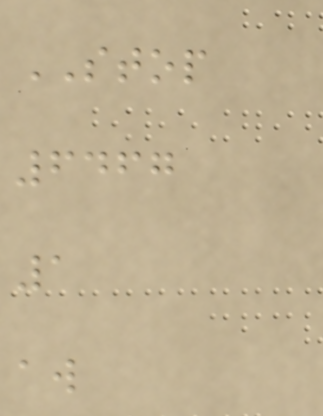STOP
6467
1
aw
